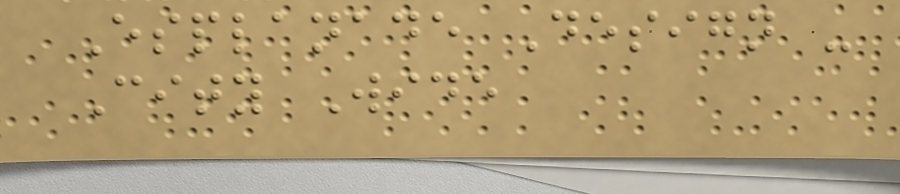Esplanade Design -
City Wide
